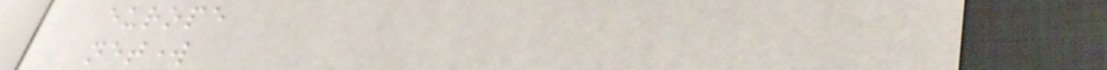europe
network
